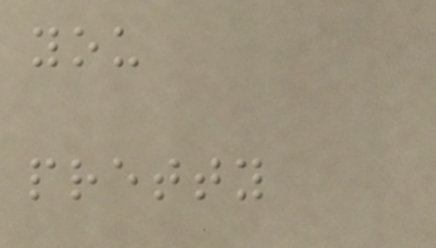you
pretty
